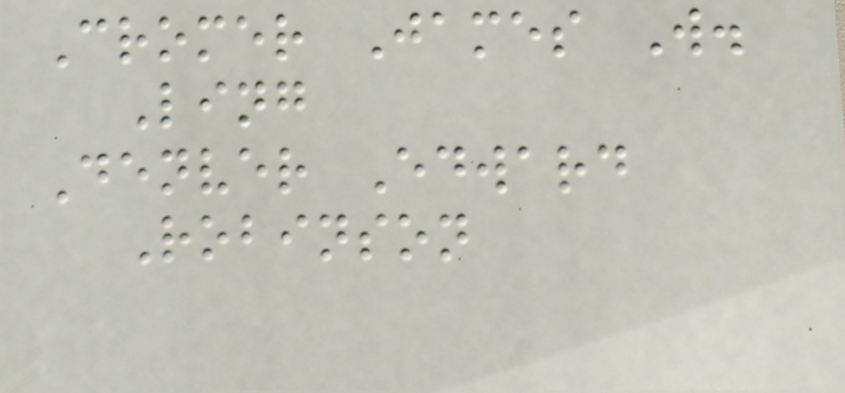Cromer James W.
Ling
Denver Edward
Robinson
